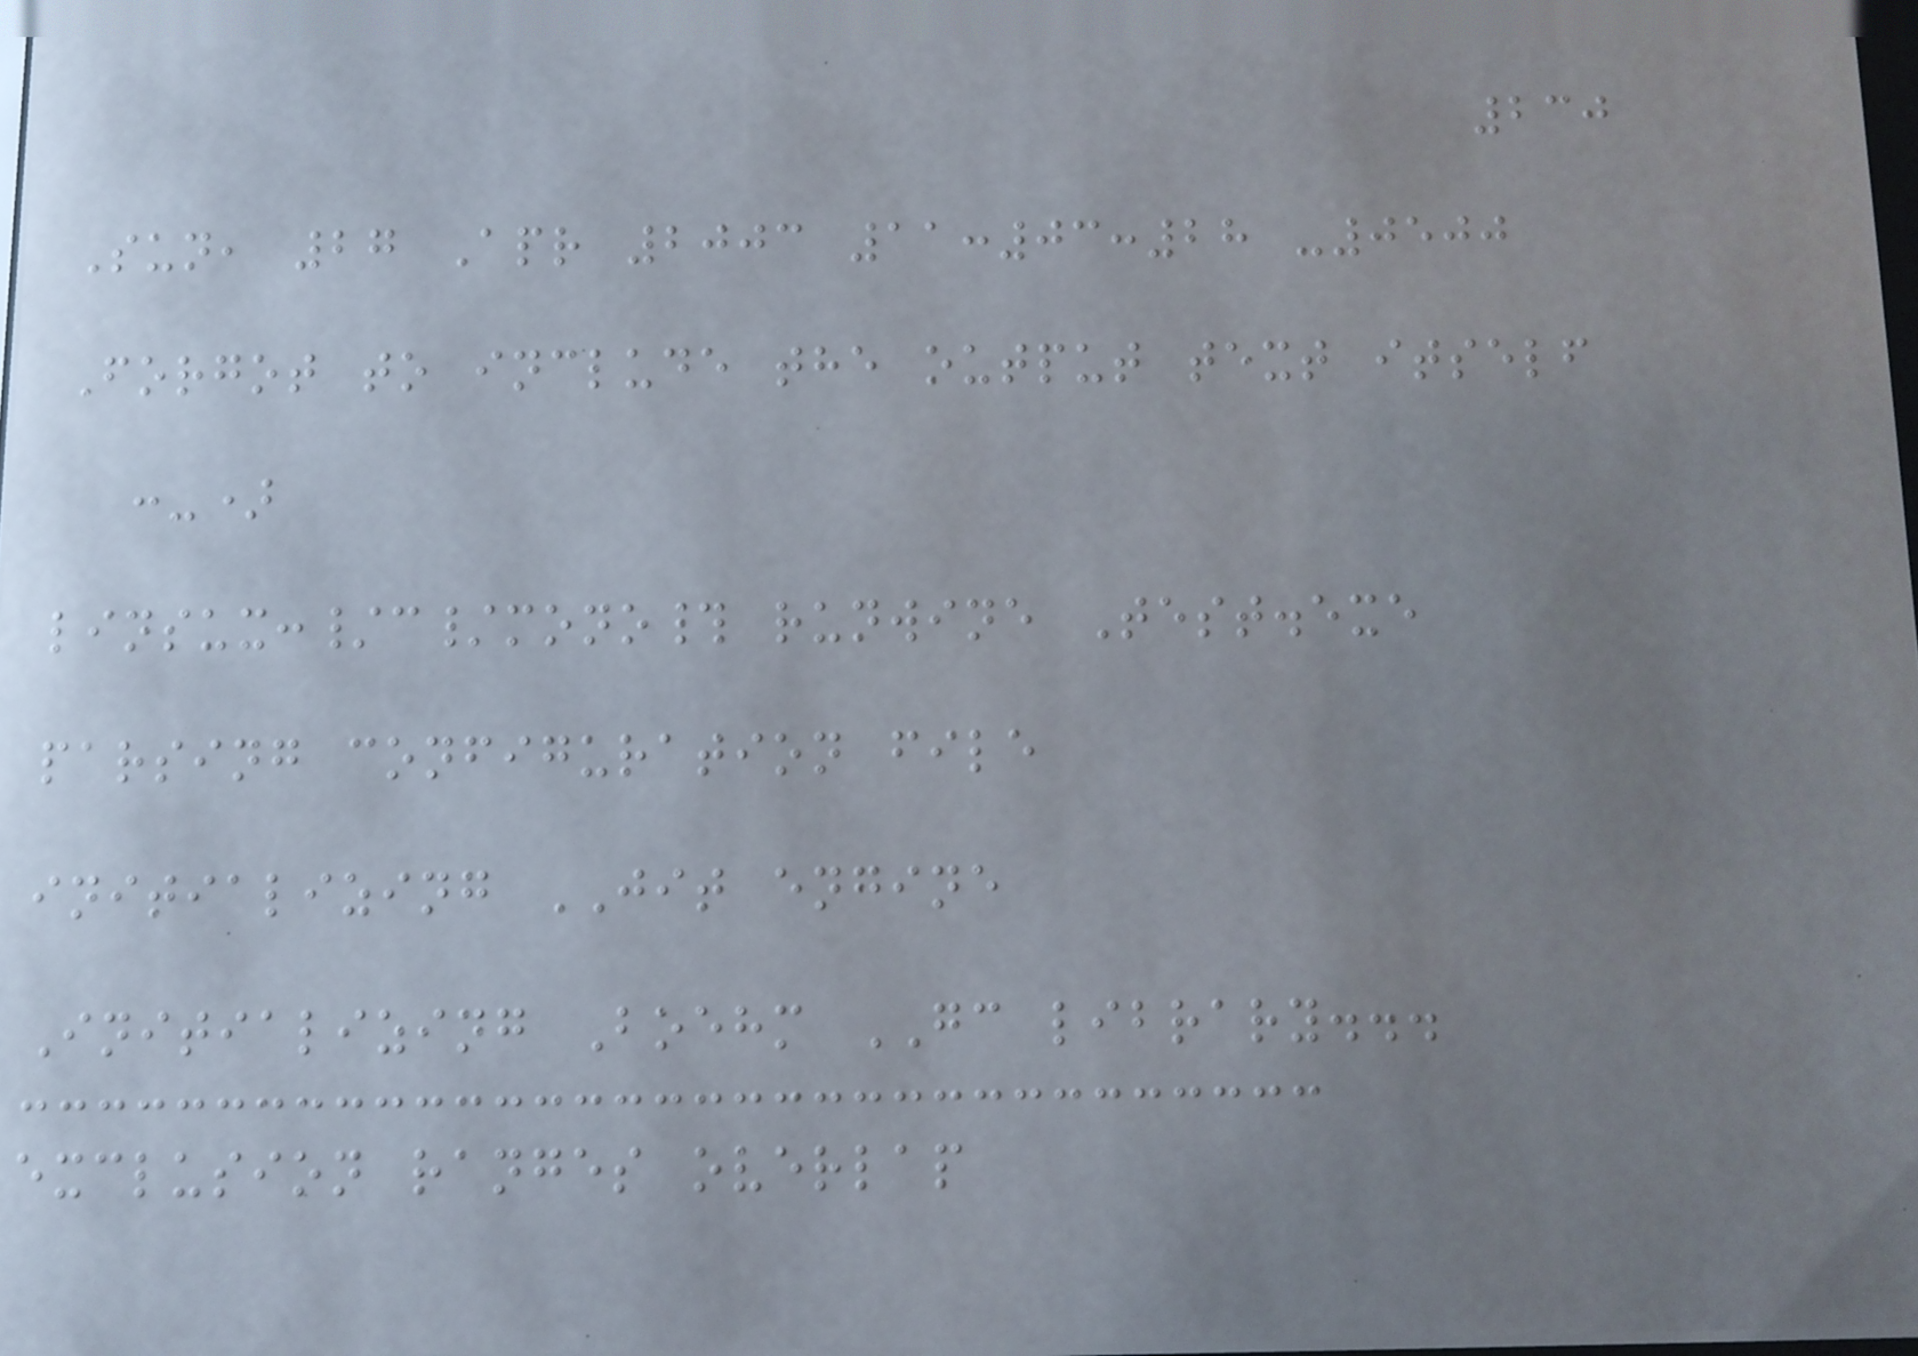230
Sun, 27 Apr 2003 11:03:28 -0500
Forgot to include the output text itself
:-)
linsux:/c/mono# runwine Test.exe
parsing configuration file
initializing JIT engine
Initializing Boehm GC library...
exclusion ranges overlap
